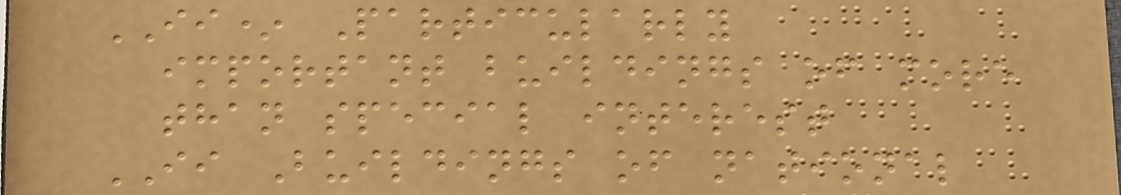II* Particularly
important buildings of more
than special interest
II Buildings of national
